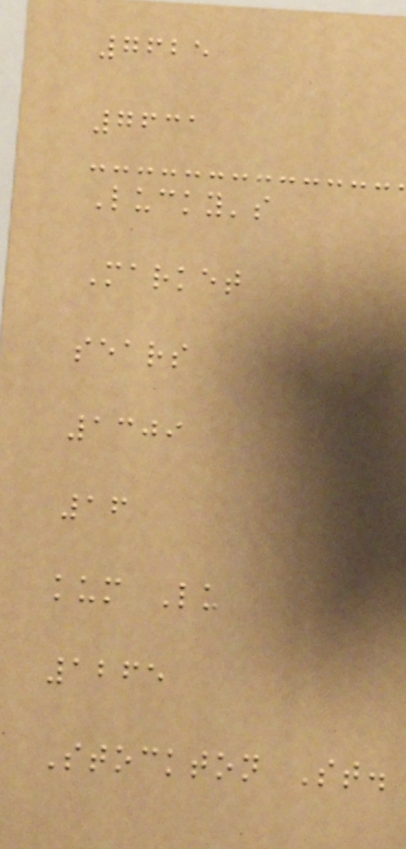7625
7631
Lucky's
Market
sears
1309
16
kum Lu
1265
Stockton St.
